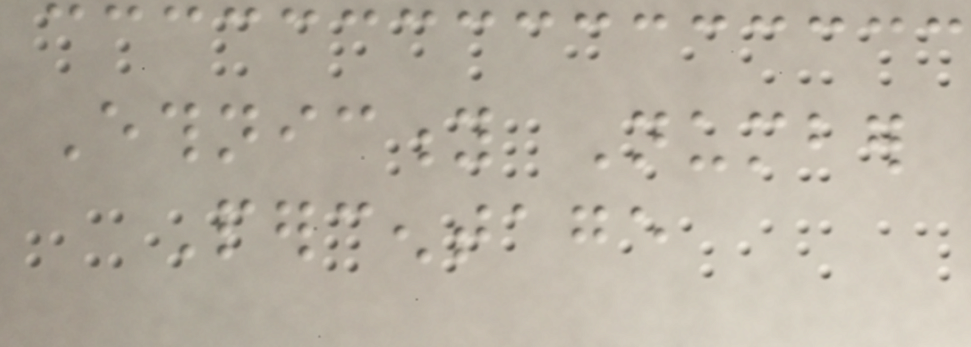Ethnicity Number
Percentage
